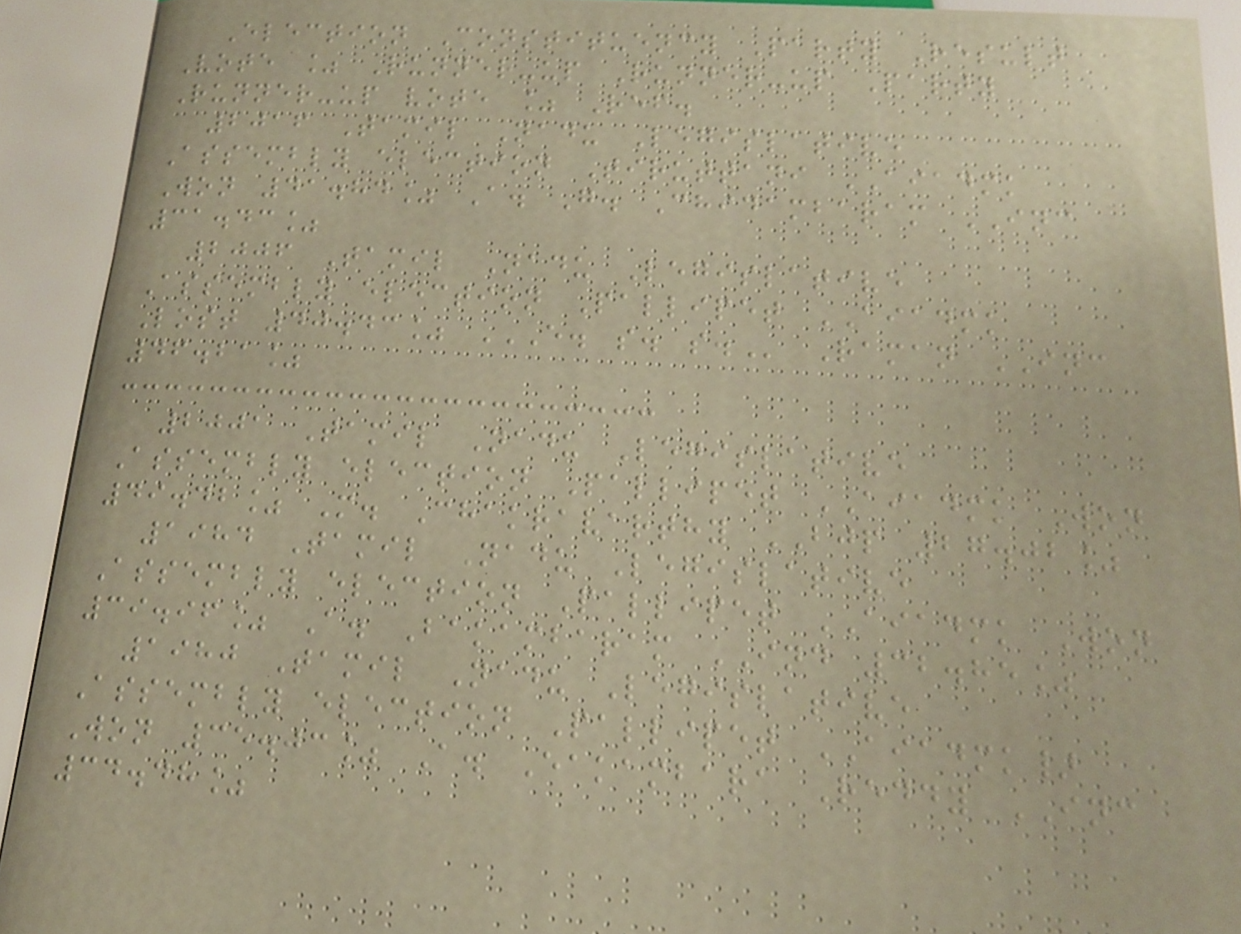Election Constituency Party Result
Vote % Runner-up Runner-up Party
Runner-up vote % Ref.
2016 Tamil Nadu Legislative
Assembly election Tiruttani AIADMK
Won 41.84% A. G. Chidambaram INC
31.43%
2006 Tamil Nadu Legislative
Assembly election Pallipet AIADMK
Lost 40.43% E. S. S. Raman INC
46.21%
2001 Tamil Nadu Legislative
Assembly election Pallipet AIADMK Won
49.42% M. Chakravarthy BJP 27.02%
1984 Tamil Nadu Legislative
Assembly election Pallipet AIADMK Won
39.96% A. Bakambaram IND 32.85%
1980 Tamil Nadu Legislative
Assembly election Pallipet AIADMK}
Won 35.03% A. Eakambara Reddy INC
34.48%
